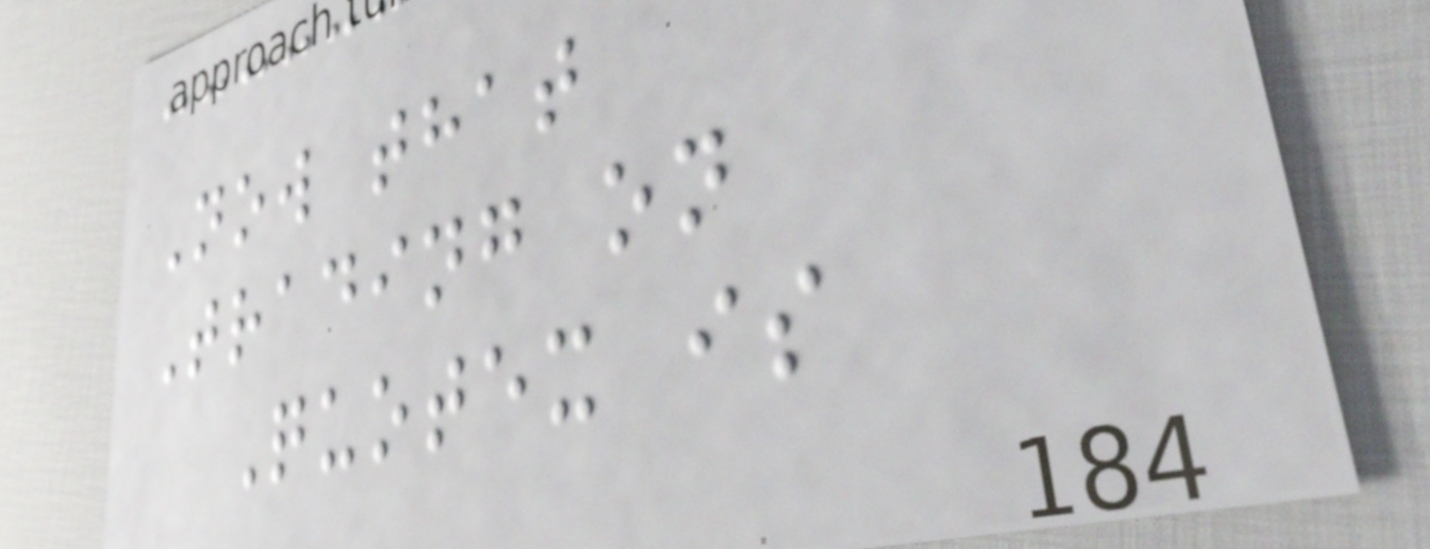Now that
Trading on
Quotex is
